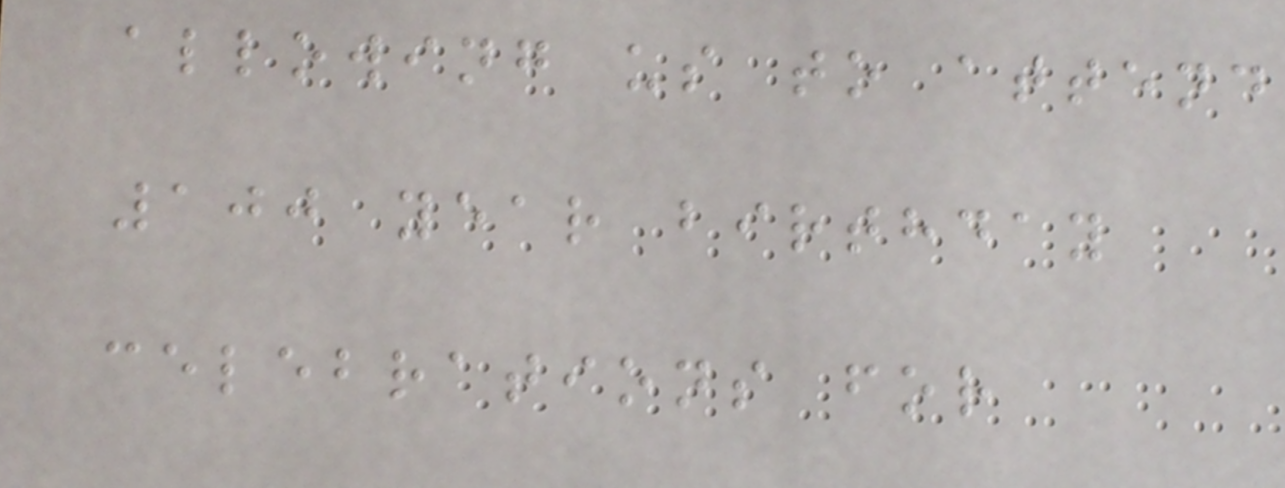allowing us to attend
100 year birthday
celebrations for
